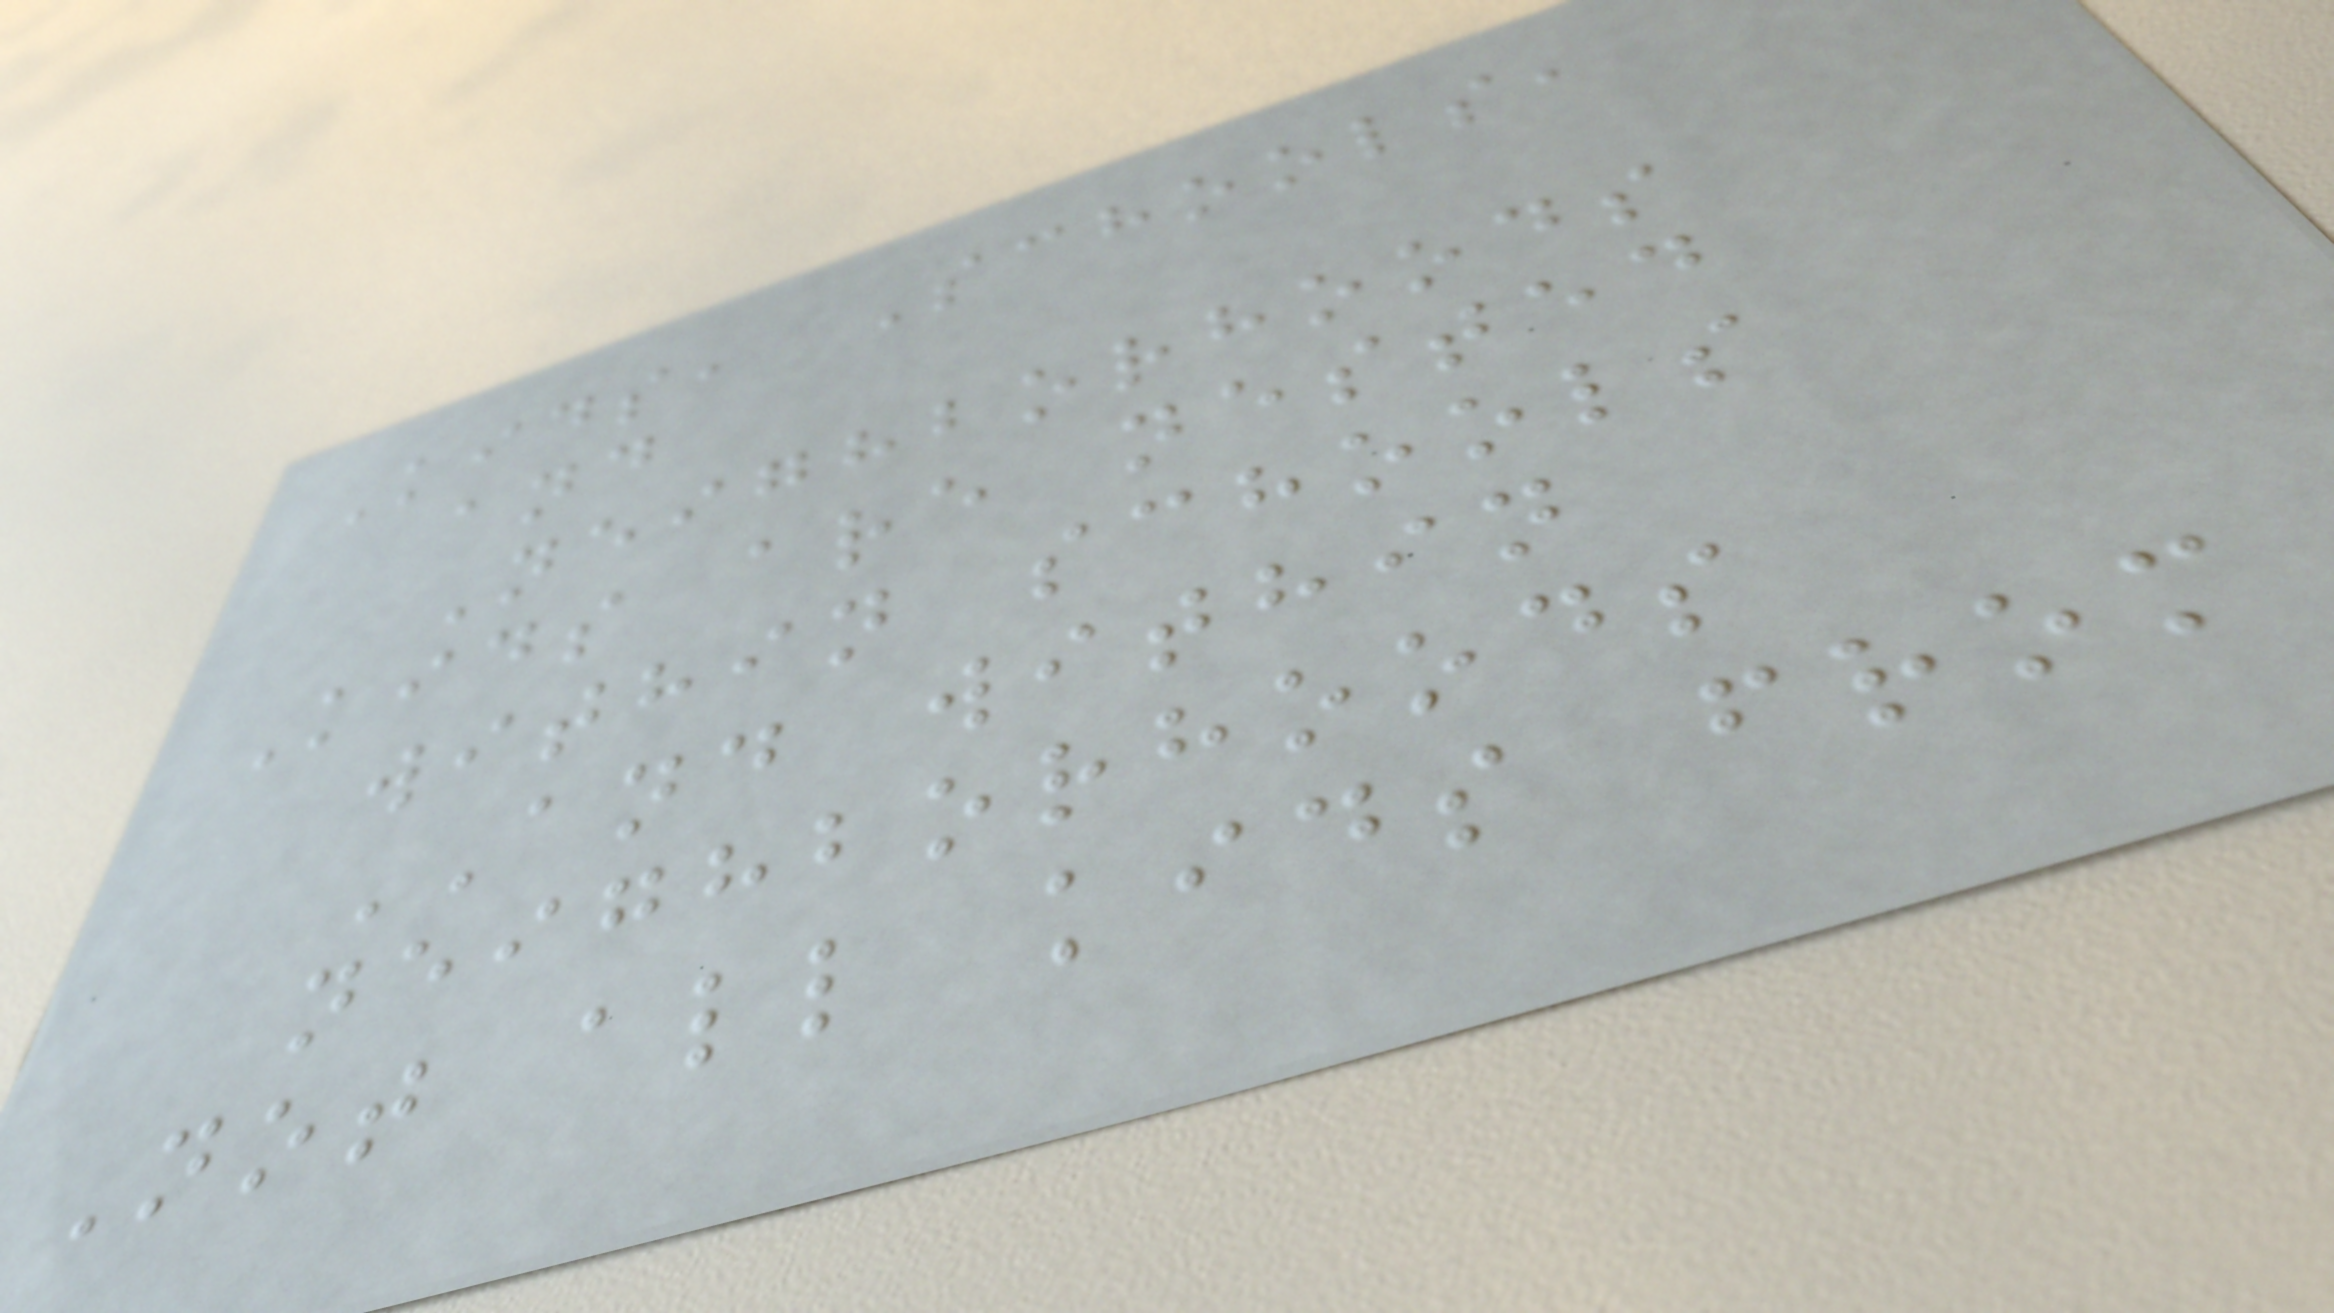Kids, Schools,
and
Neighborhoods
Kids are nested
within schools
AND within
neighborhoods
Not all kids from
